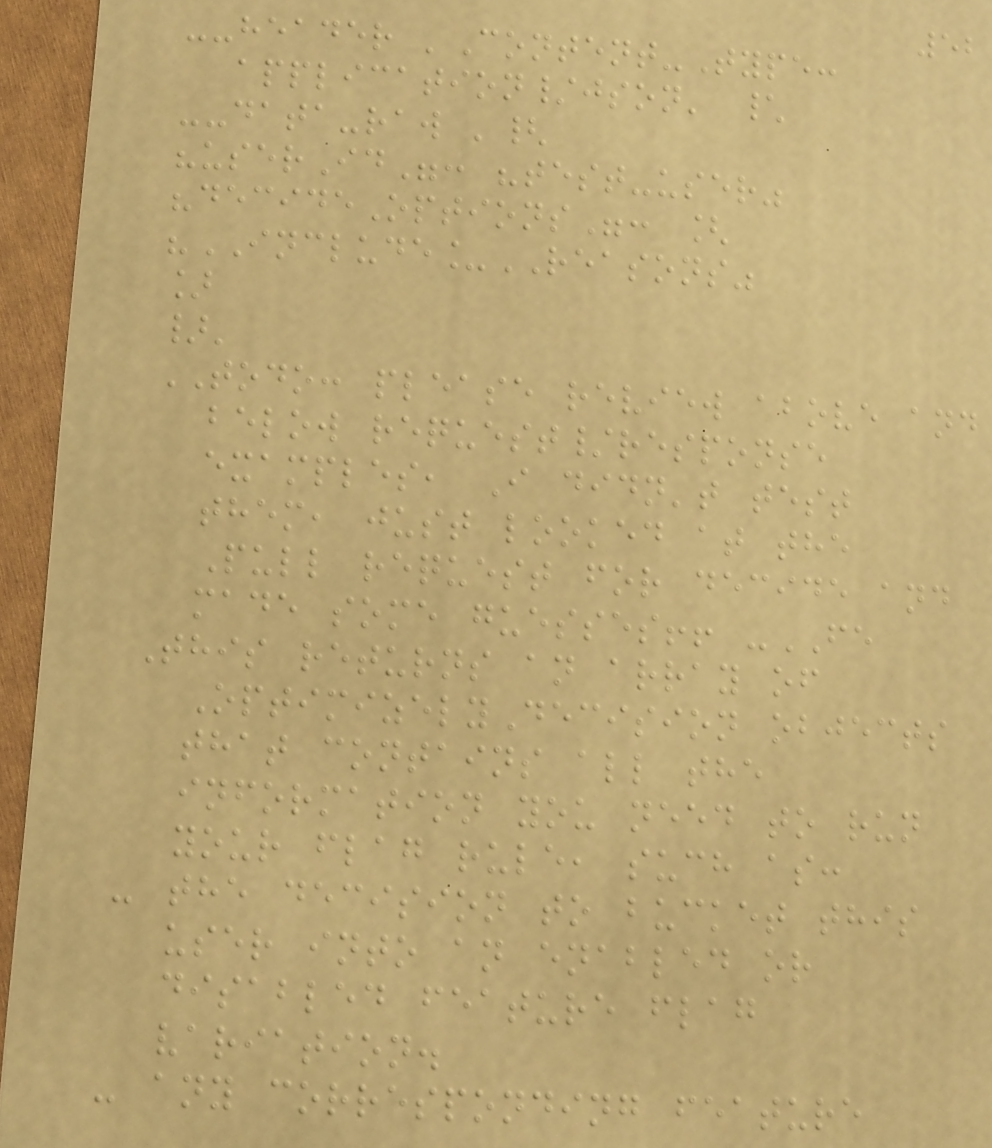52
--header 'Content-Type:
application/json' \
--data-raw '{
"userId": "test-user"
"decideOptions": [
"INCLUDE_REASONS"
]
}'
TODO: please review above and
below request/response
examples, I didn't test
them, just looked at the
Pull request for decide and
made some guesses!! -FE
This returns an array of
OptimizelyDecision objects
that contains all the
information you need to run
your flag rule, such as:
- the decision to bucket this
user into an enabled or
disabled feature flag
variation.
- any corresponding feature
